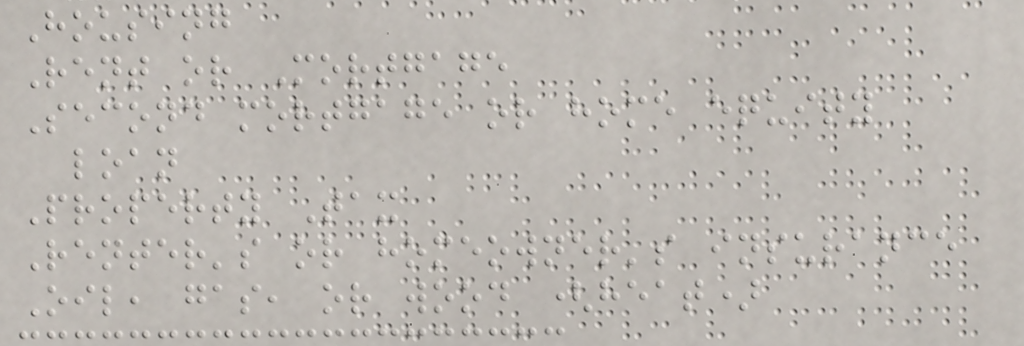Housing
Rent or Mortgage
Second mortgage or home equity
loan
Property Tax
Renter's or homeowner's insurance
Oil, gas, or wood (heat)
